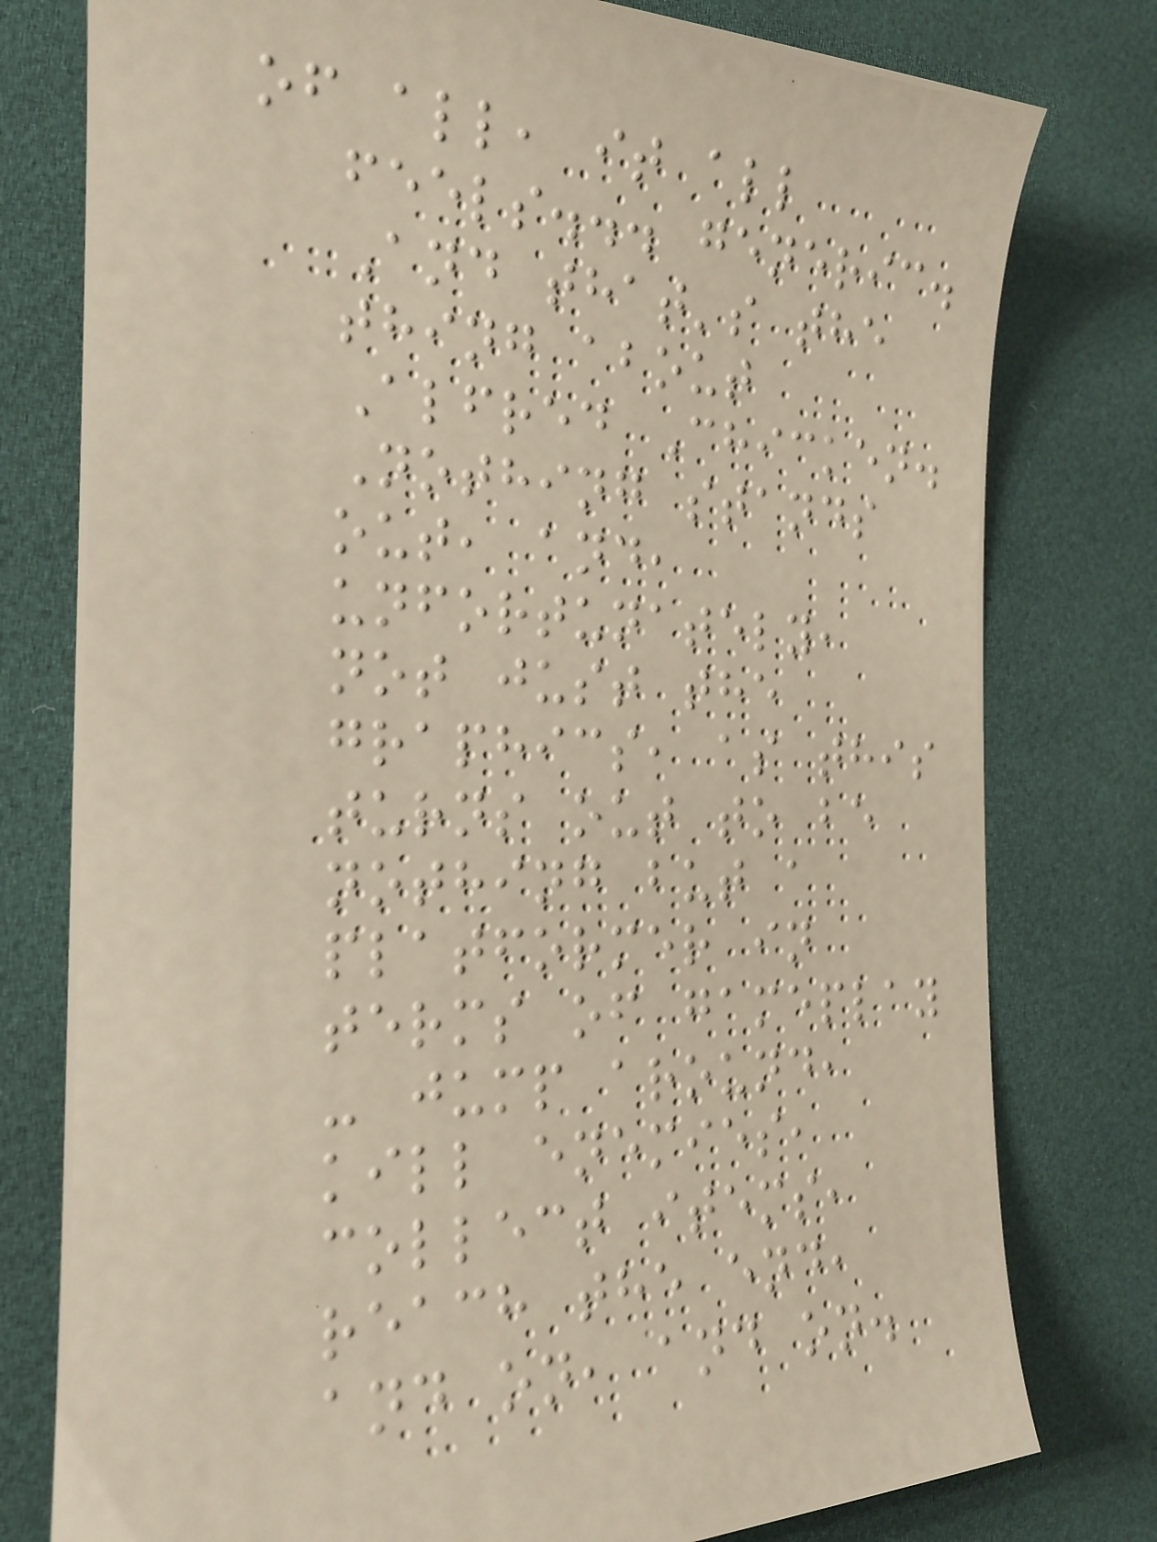of all, it all
feels... generic.
And that's the
thing about
Alfred Chicken.
Nothing stands
out, and,
unfortunately,
not just the
graphics, as this
turns out to be
nothing but a
platformer in
terms of gameplay
- jump around,
kill enemies,
collect items,
reach the end,
and on, and on.
